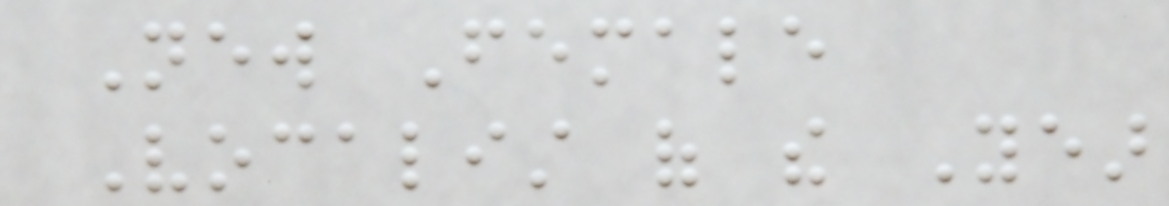New Female
Vocalist of the Year
